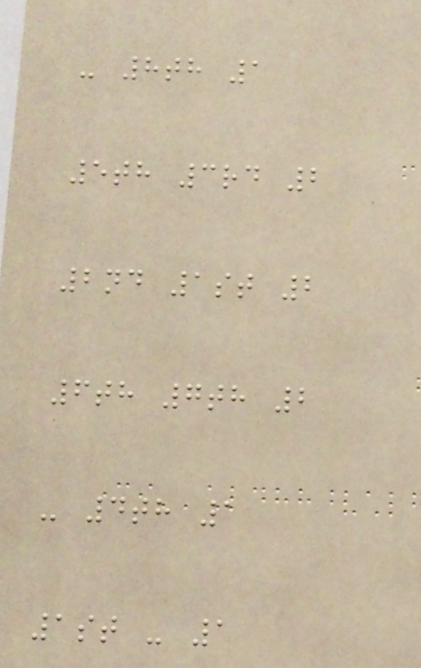- 8th 1
5th 3rd 2
2nd 1st 2
6th 7th 2
- 4th 1
1st - 1
